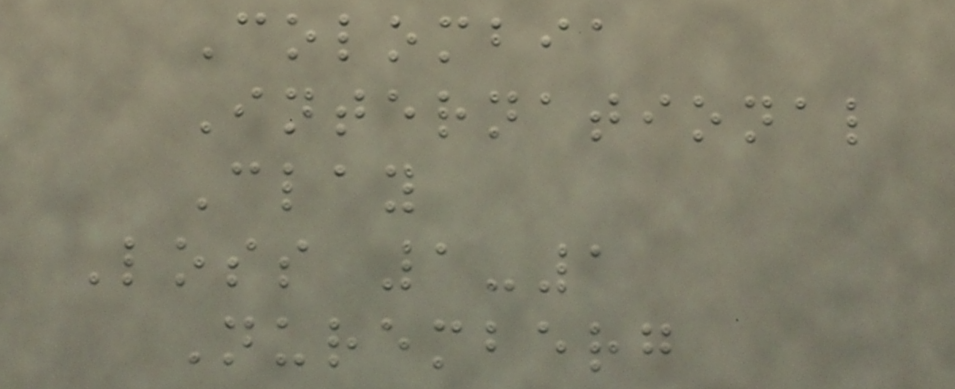Colombia
International
Clay
Loss 1-1
Nuremberg
